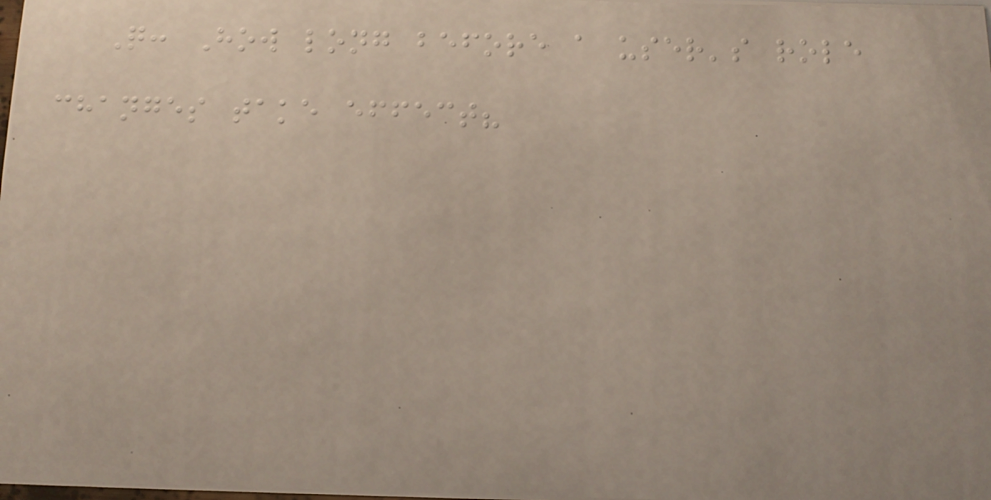Q: How long before a user's role
changes take effect?
